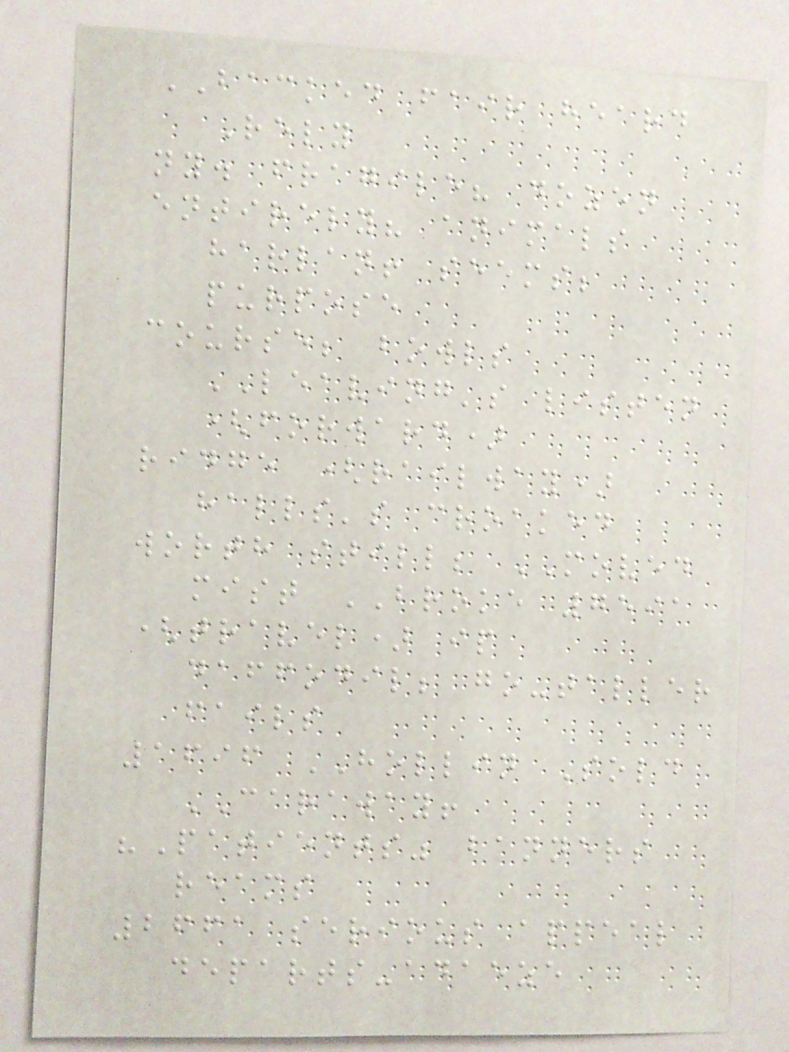BACKED fair heard
Rely
ny. fragile? dozen
entirely? animals
harlan! seems;
purpose
course; bowls
LEAVING's listen
(forward)
ridge (railway)
halls's croaked
worth still; MOVED
mist BROKE 7591
(travel) ip
daffodil; go-taller
fails
1696 HOLLIN Sold
CARAWAY!
"Patients" banners
reams
2661 serious appeal
departs-adaeze
